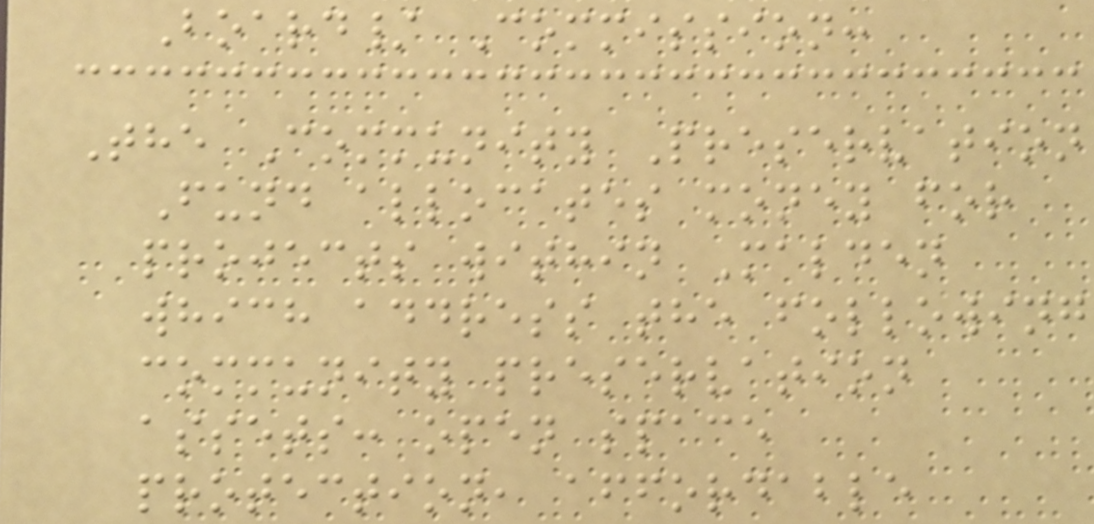Board/ Commission:
The Community Preservation
Fund allocates money for
projects within Malden
which address the following
community preservation
assets: open space
protection, affordable
